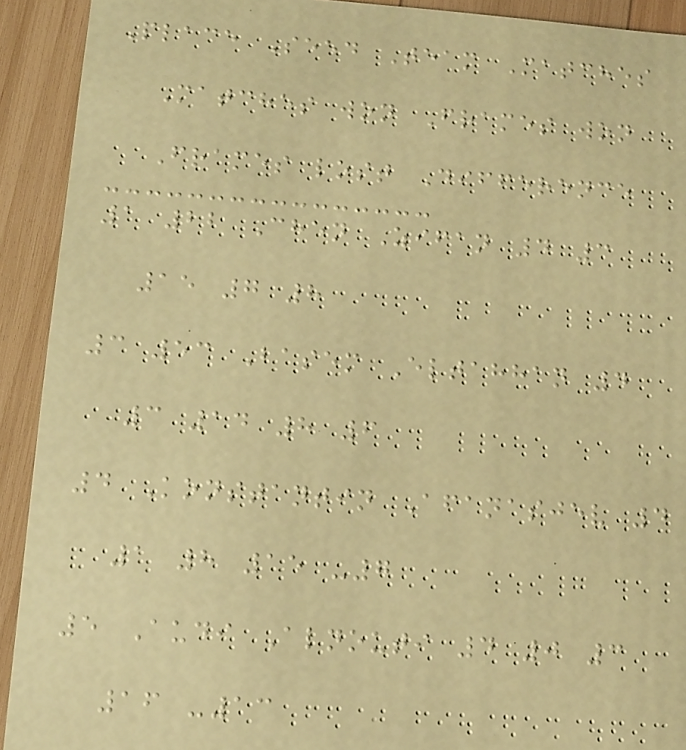Place Seed Team Matches
Matches won Frames won
Frames lost Difference
1 22 Chen Zifan 4 3
15 7 8
3 53 Basem Eltahhan 4
3 14 8 6
4 Konstantin Afanasjev 4
1 8 15 -7
5 Audi Alnouti 4 0 3
16 -13
